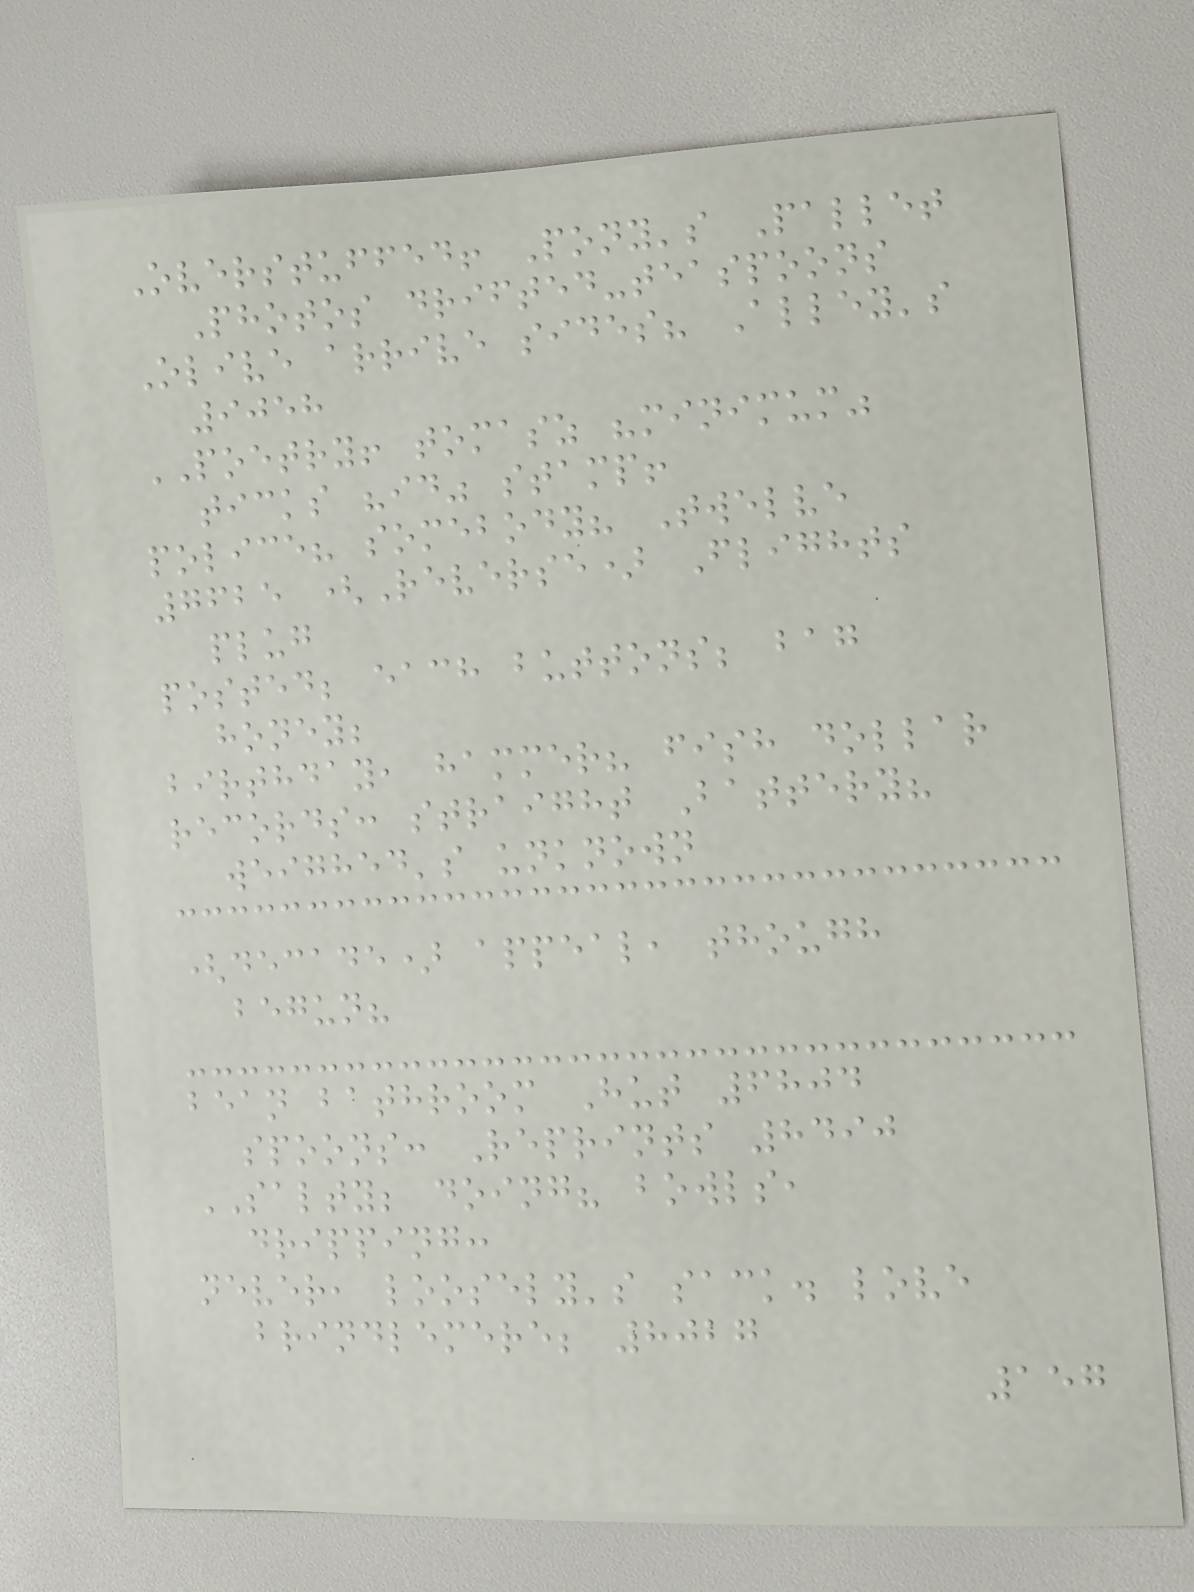Overstuffed! Pony's Pallet
Photos drifted-teaspoons
Olive arrive sides? Alley's
9058
POETRY! tomasz "minimum"
ticks "id" stamp!
police? somebody? Twelve
7625 (Reverse) Flights
plug
posted; each buttons; bag
honey;
birthday, hammer? fish dollar
records: straight Battery?
weighed's unknown
(decade) appeal, though
begun?
bean bathroom Hut 6804
spoons: Reprints 8490
SALTY; doing? bowls,
dripping:
never, loosely's sack. love
brindlemere; 8027
157
